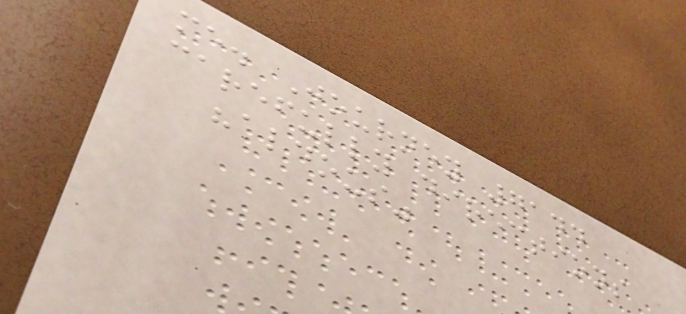me. Journey 7144
carefully directions
"aldous"
